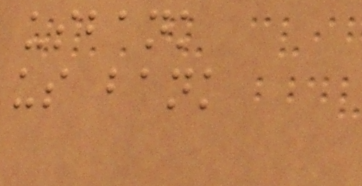usbank
us bank
